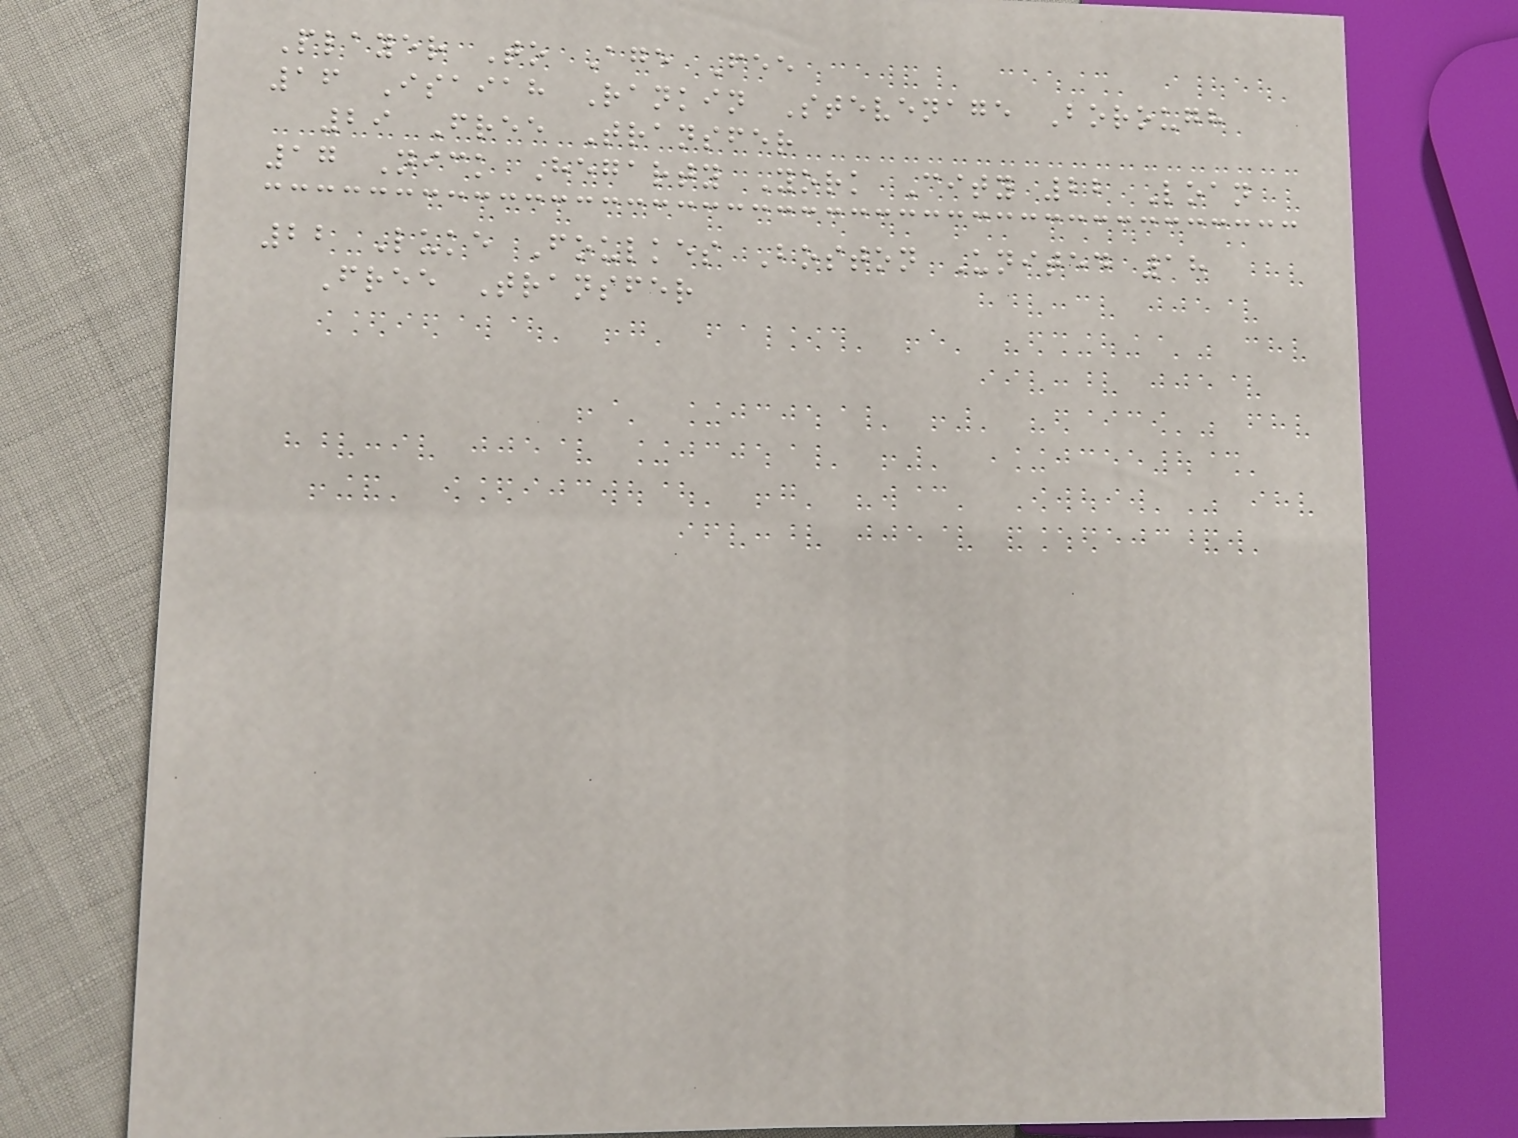Player To Age Fee
16 Isaiah Rankin Stevenage Borough
29 Free Transfer
17 Nick Hegarty York City 22 Loan
22 Luke Foulkes Boston United 18
Free Transfer
